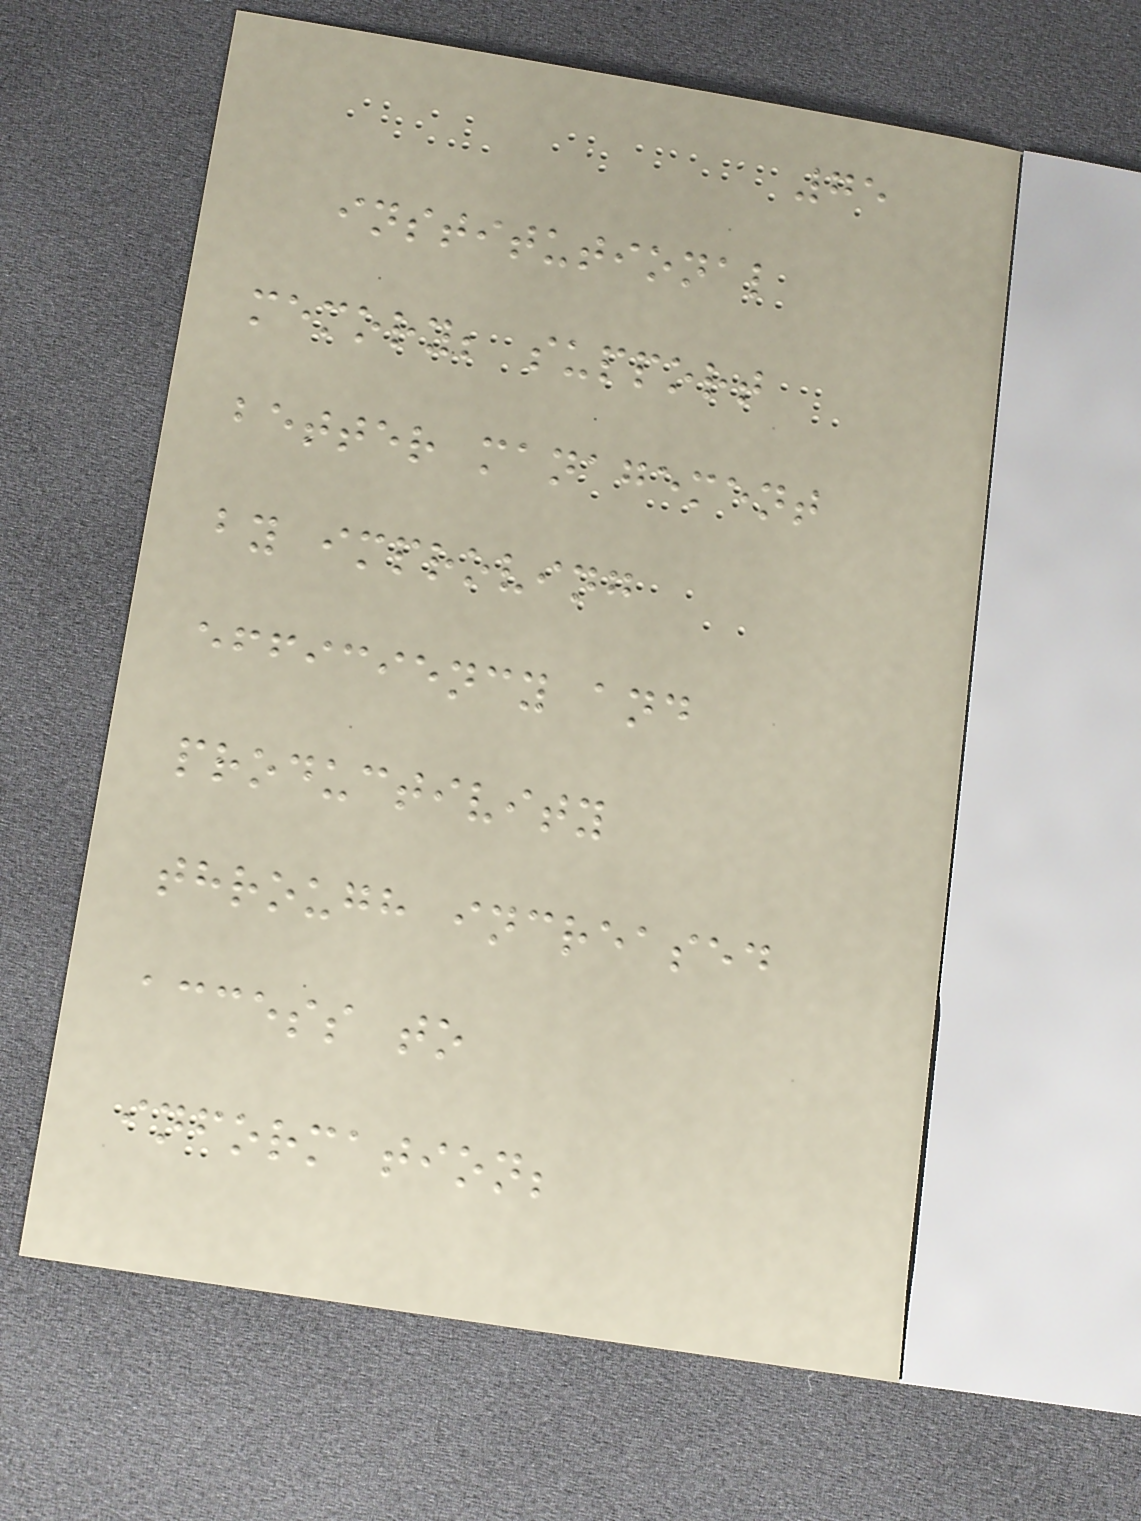75
institutional
memory; support
better management
by improving
efficiency and
productivity
through increased
access to
information;
